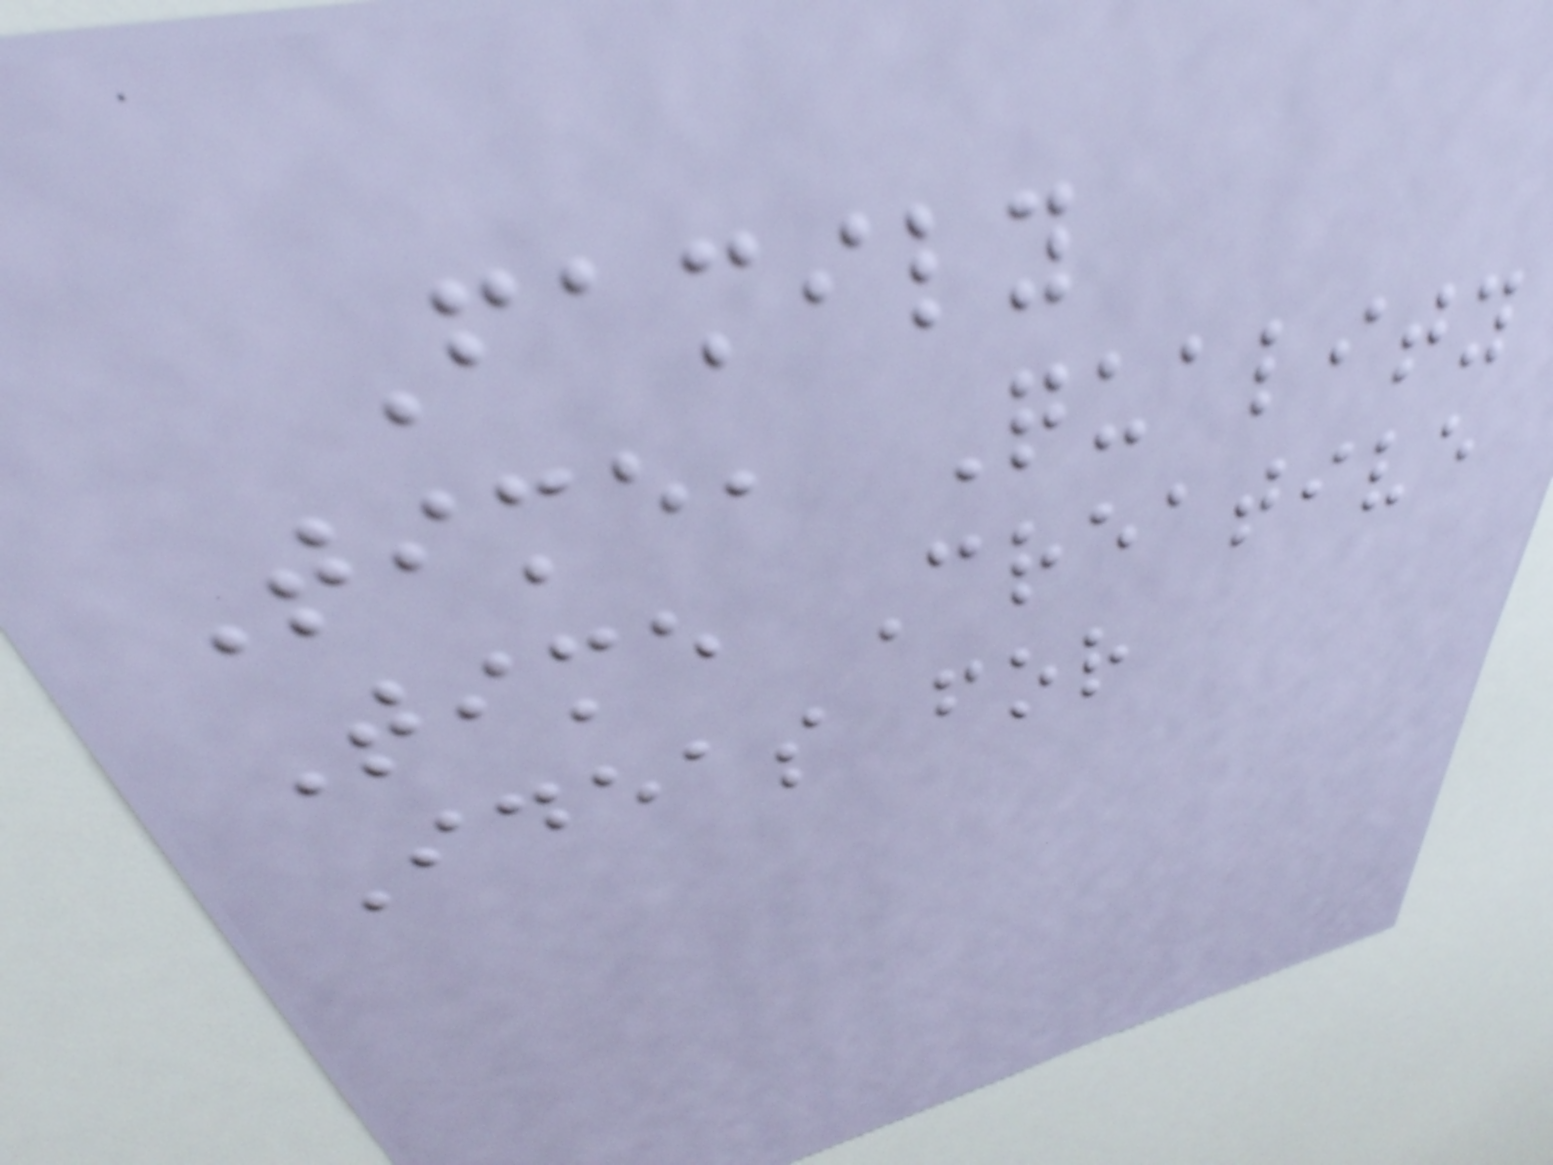Family
Time, Quality
Time Creative
Ideas for
